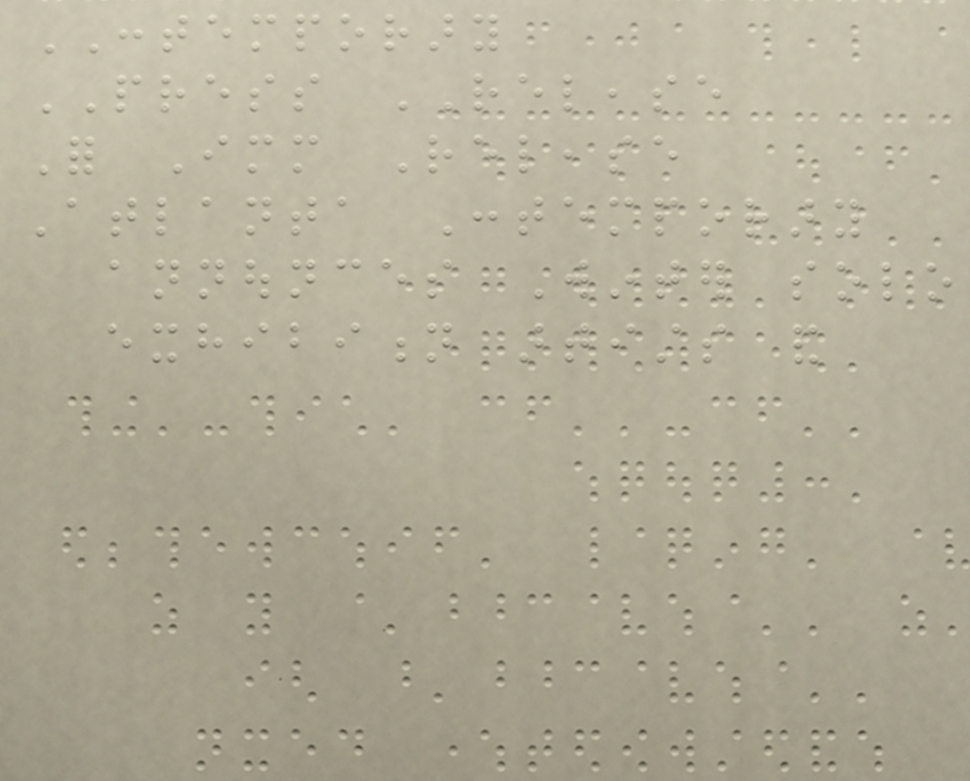CONTEMPORARY
PRESS RELEASE
For Immediate Release
Atlanta Contemporary
announces Winter solo
exhibition artists and
